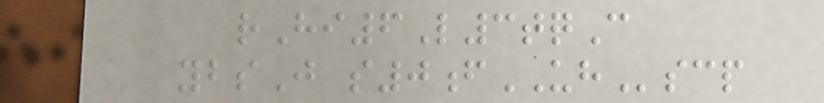rHi6L3tqC
ybsJ s0fUHscp
